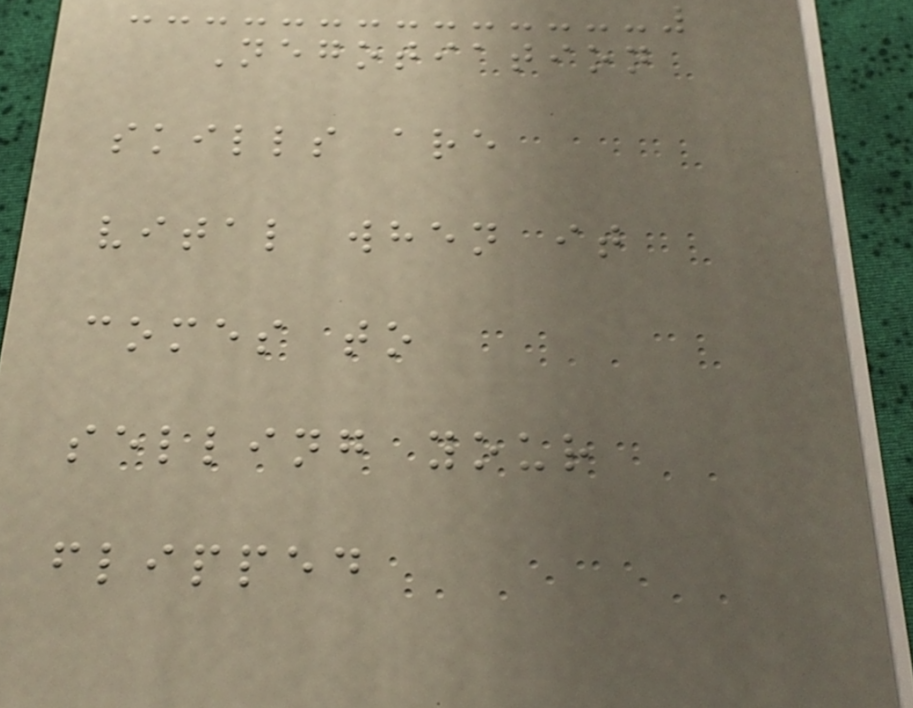Negotiation
skills are
vital when it
comes to
selling your
flipped
